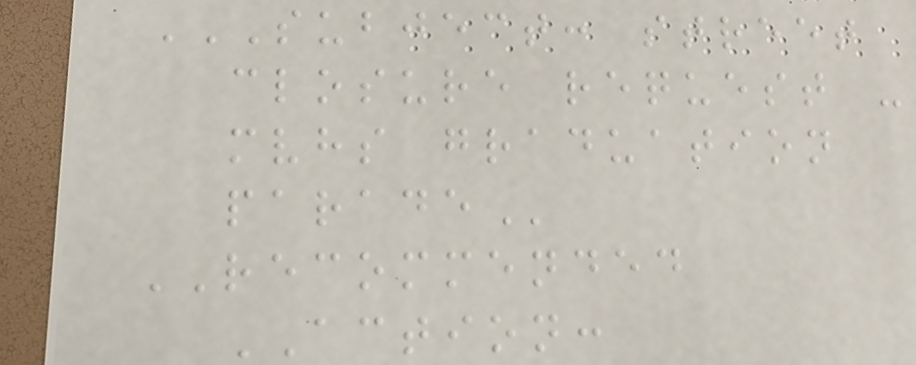SUBJECT: STREET
CLOSURE REQUEST -
MVHS GRADUATION
PARADE
RECOMMENDED
ACTION:
